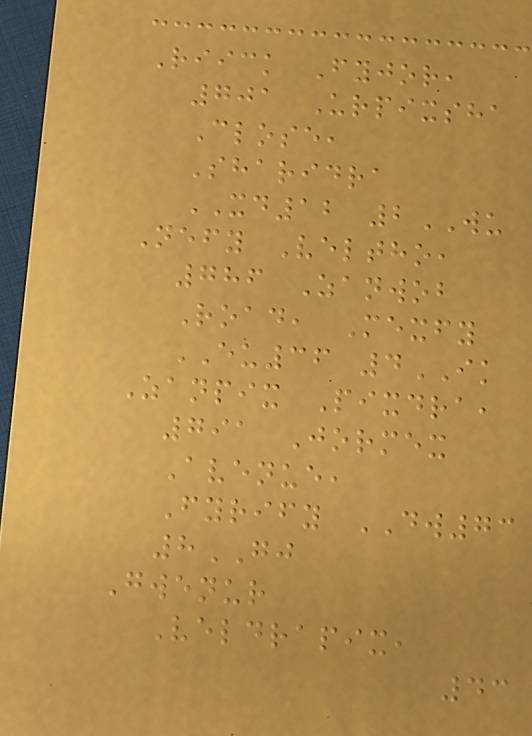Riick Fyjor,
701 Urpixsha
Close,
Sharidra
XD12 2WU
Nefy Veltho,
786 Zanwob
Road, Mexfy
EU36 4IK
Zanpix Pixdra,
791 Jormex
Avenue,
Fyrify DW73
8GJ
Gwenur
Veldrapix,
43
